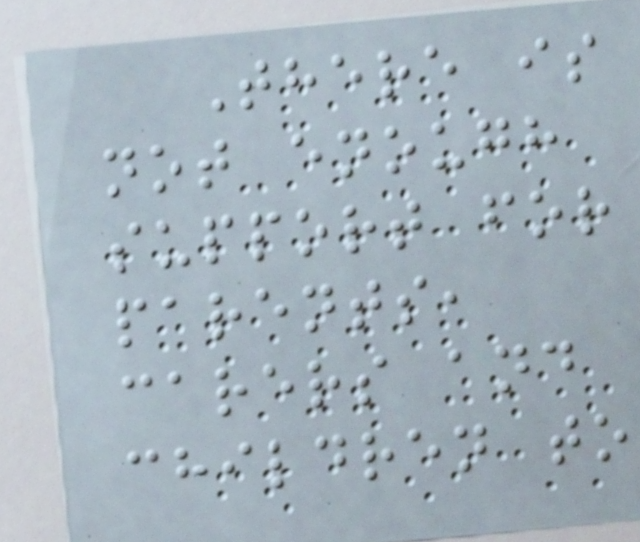There is
not enough
support for
parents,
carers and
children to
